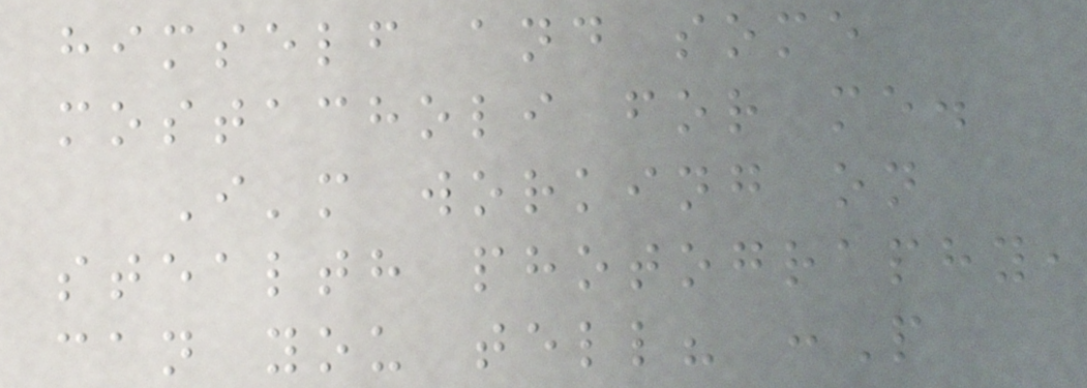himself and some
mostacholi for me.
I'm working on
stealth photography,
can you tell? :P
